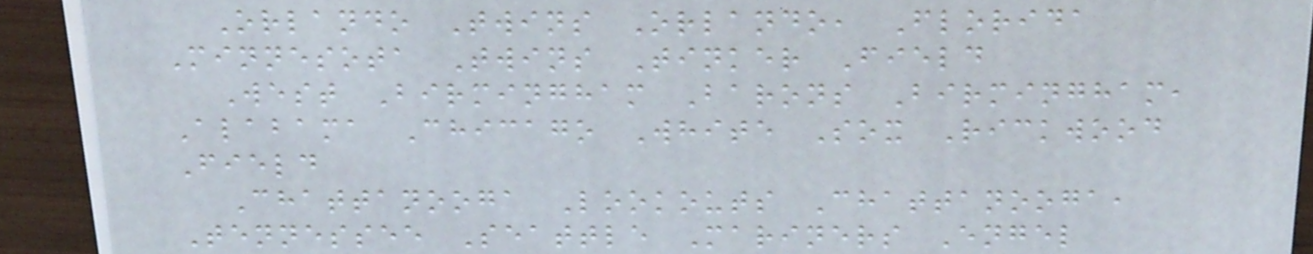Orlando Twins Orlando, Florida
Minnesota Twins Tinker Field
West Birmingham Barons Birmingham,
Alabama Chicago White Sox Rickwood
Field
Chattanooga Lookouts Chattanooga,
Tennessee Seattle Mariners Engel
